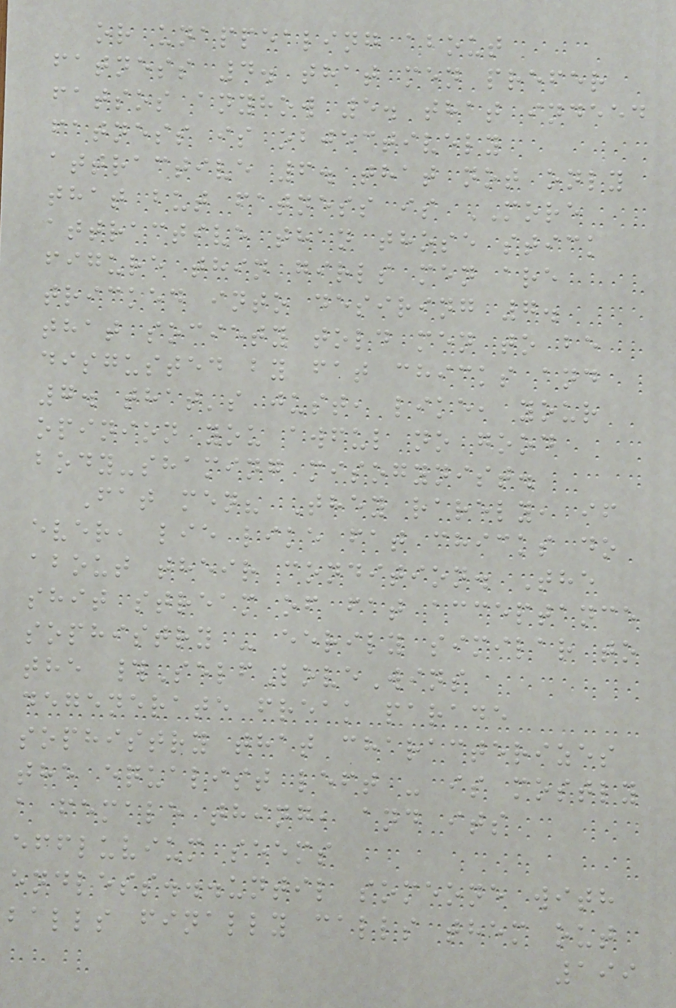or unappealing about
fatness 4. that men prefer
fatsos anyhow 5. that indeed
fatness is objectively
attractive 6. that not only
that but fatness is MORE
attractive than those stick
figure thin girls men are
tricked into desiring 7.
that society told men to be
disgusted by fat chicks and
7. that's just, like, your
opinion you awful no good
body-shaming misogynist.
Fat men? They rarely, if
ever, lie like fat chicks do
about their condition. The
shit stream of fat acceptance
sophistry - eerily similar to
the #SelfLoveWins
degenerate freak parade
sophistry that characterizes
the equalist left - is mostly
a female thing, and its
effluvium seems
endless...until someone with
balls finally calls them out
199
